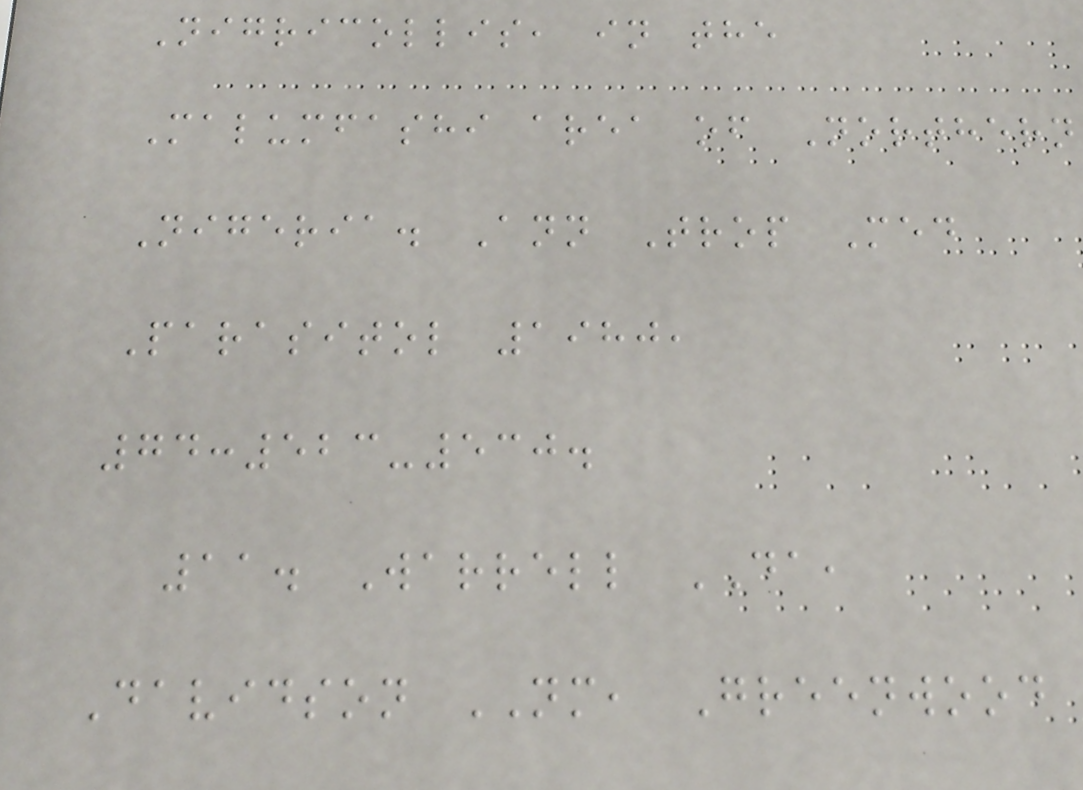Nigricollis, in the
Malumfashi area of Northern
Nigeria. Ann Trop Med
Parasitol 1980,
74:523-530.
11. Warrell DA,
Davidson NM, Greenwood
